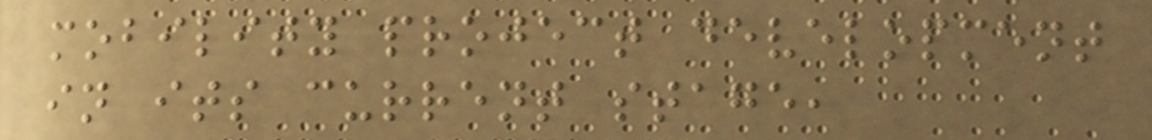mobility project development
in its current stage,
